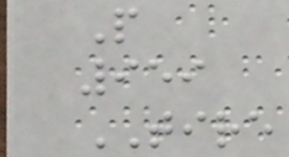P
959
TIRE
